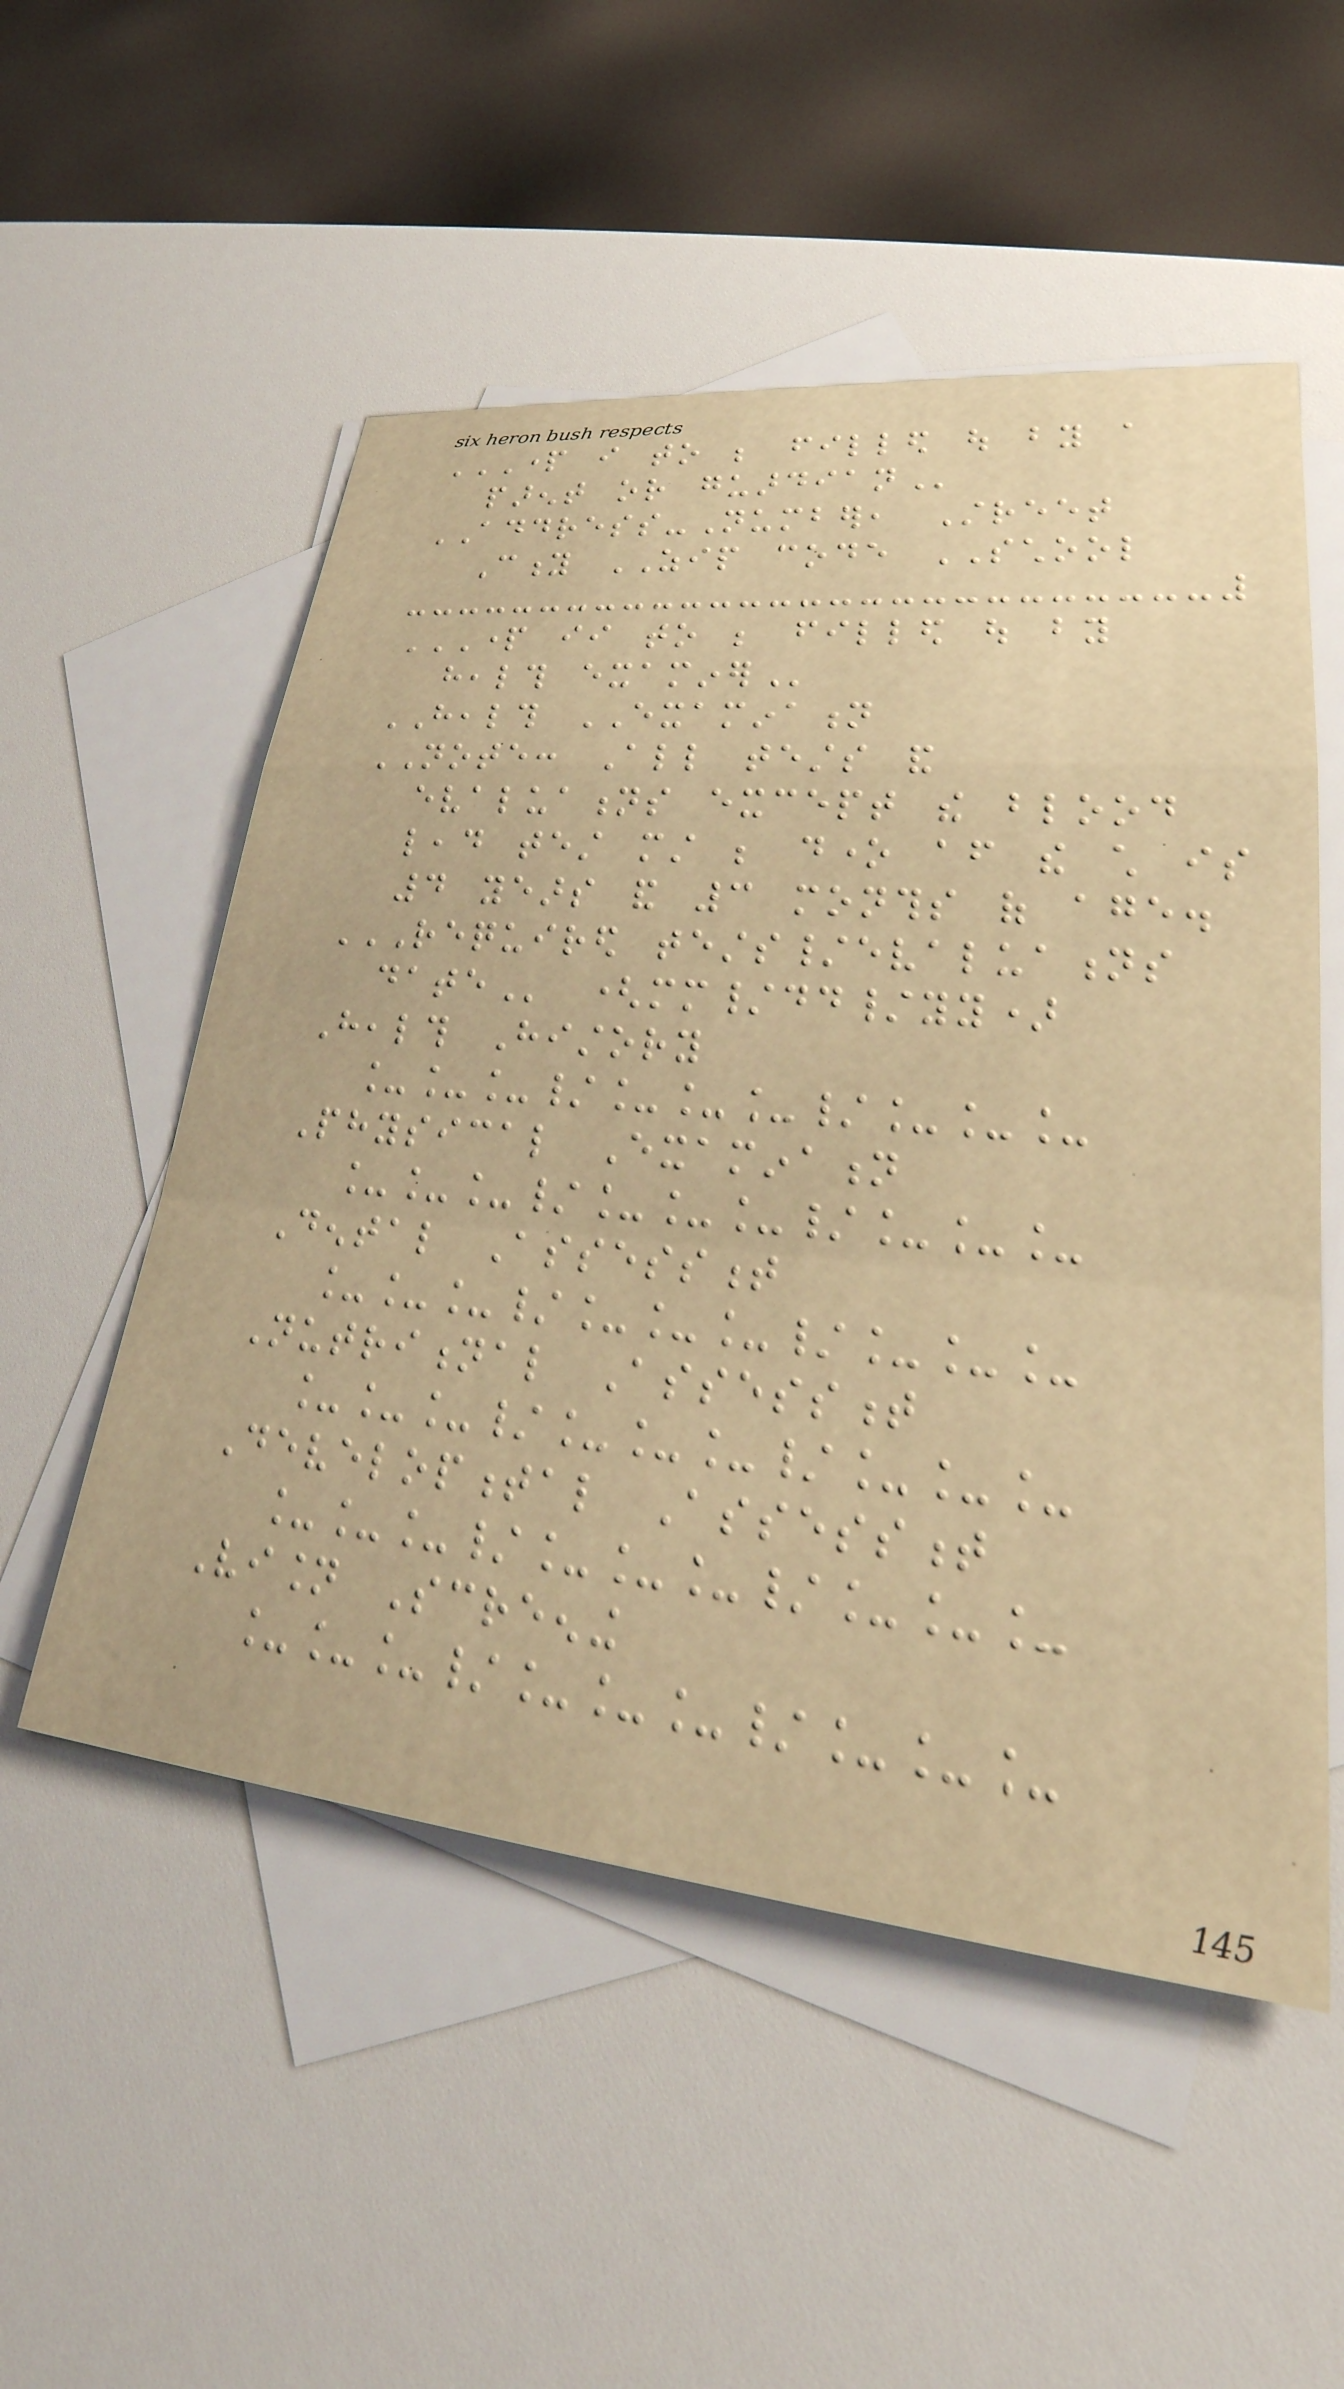PART I TO BE FILLED OUT BY A
PARENT OR GUARDIAN
ADDRESS-Number, Street
City ZIP code SCHOOL
PART II TO BE FILLED OUT BY
HEALTH EXAMINER
HEALTH EXAMINATION
NOTE: All tests and
evaluations except the blood
lead test must be done after the child is
4 years and 3 months of age.
REQUIRED TESTS/EVALUATIONS
DATE (mm/dd/yy)
Health History
___/___/___
Physical Examination
___/___/___
Dental Assessment
___/___/___
Nutritional Assessment
___/___/___
Developmental Assessment
___/___/___
Vision Screening
___/___/___
